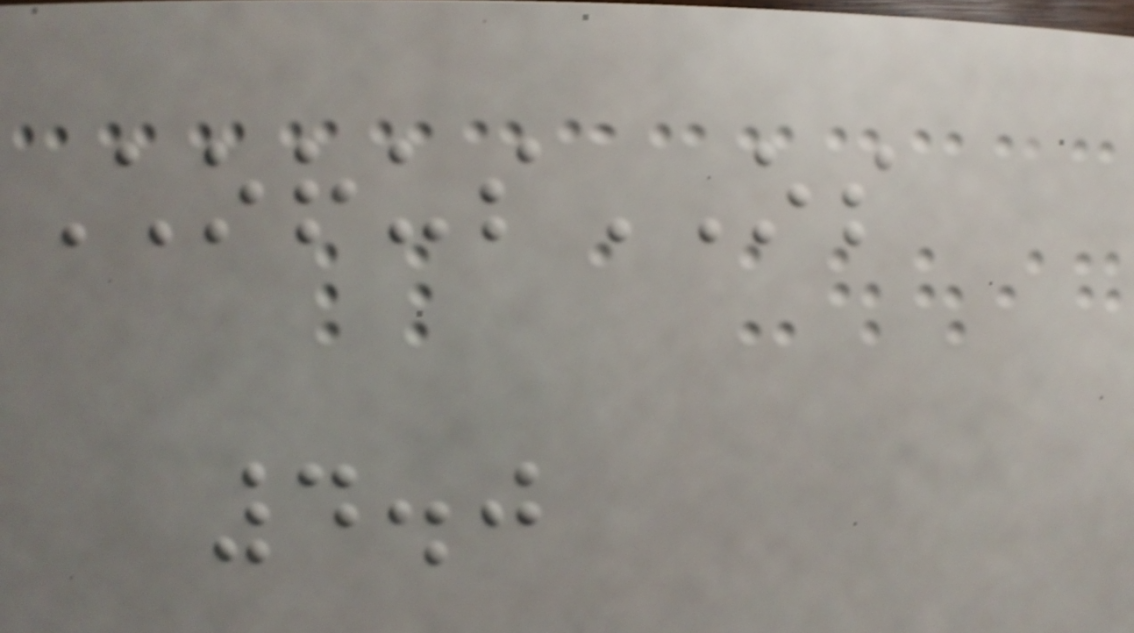ChorusOS
4.0
